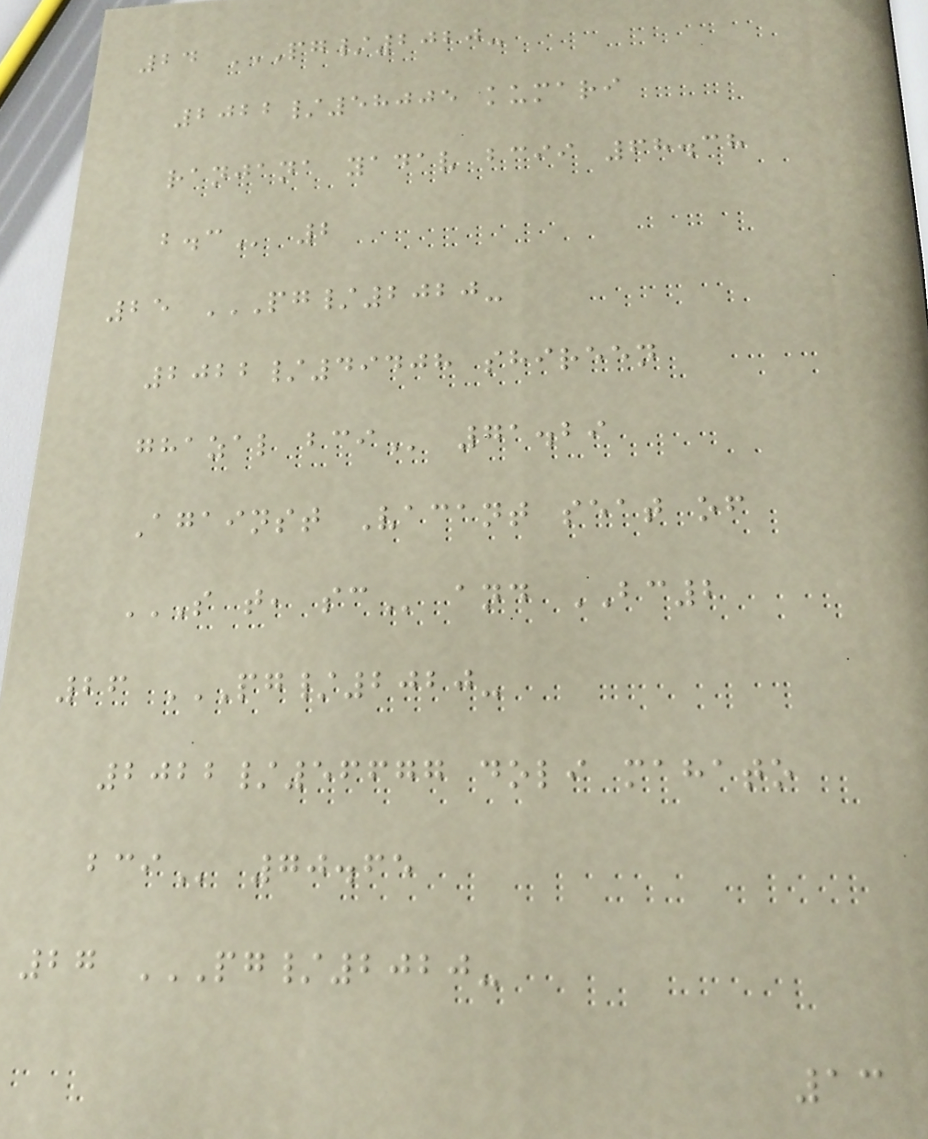24 PG/2020-
2022/58005 KUMARI
RANJANA YADAV BCII 68.38
B.C 2
25 PG/2020-
2022/49408 SHIREEN
GHAZAL BCI 71.29
Against Vacant seat of
S T, SC and BC2
26 PG/2020-
2022/56677 DOLI MAHATO
BCI 70.65
27 PG/2020-
13
